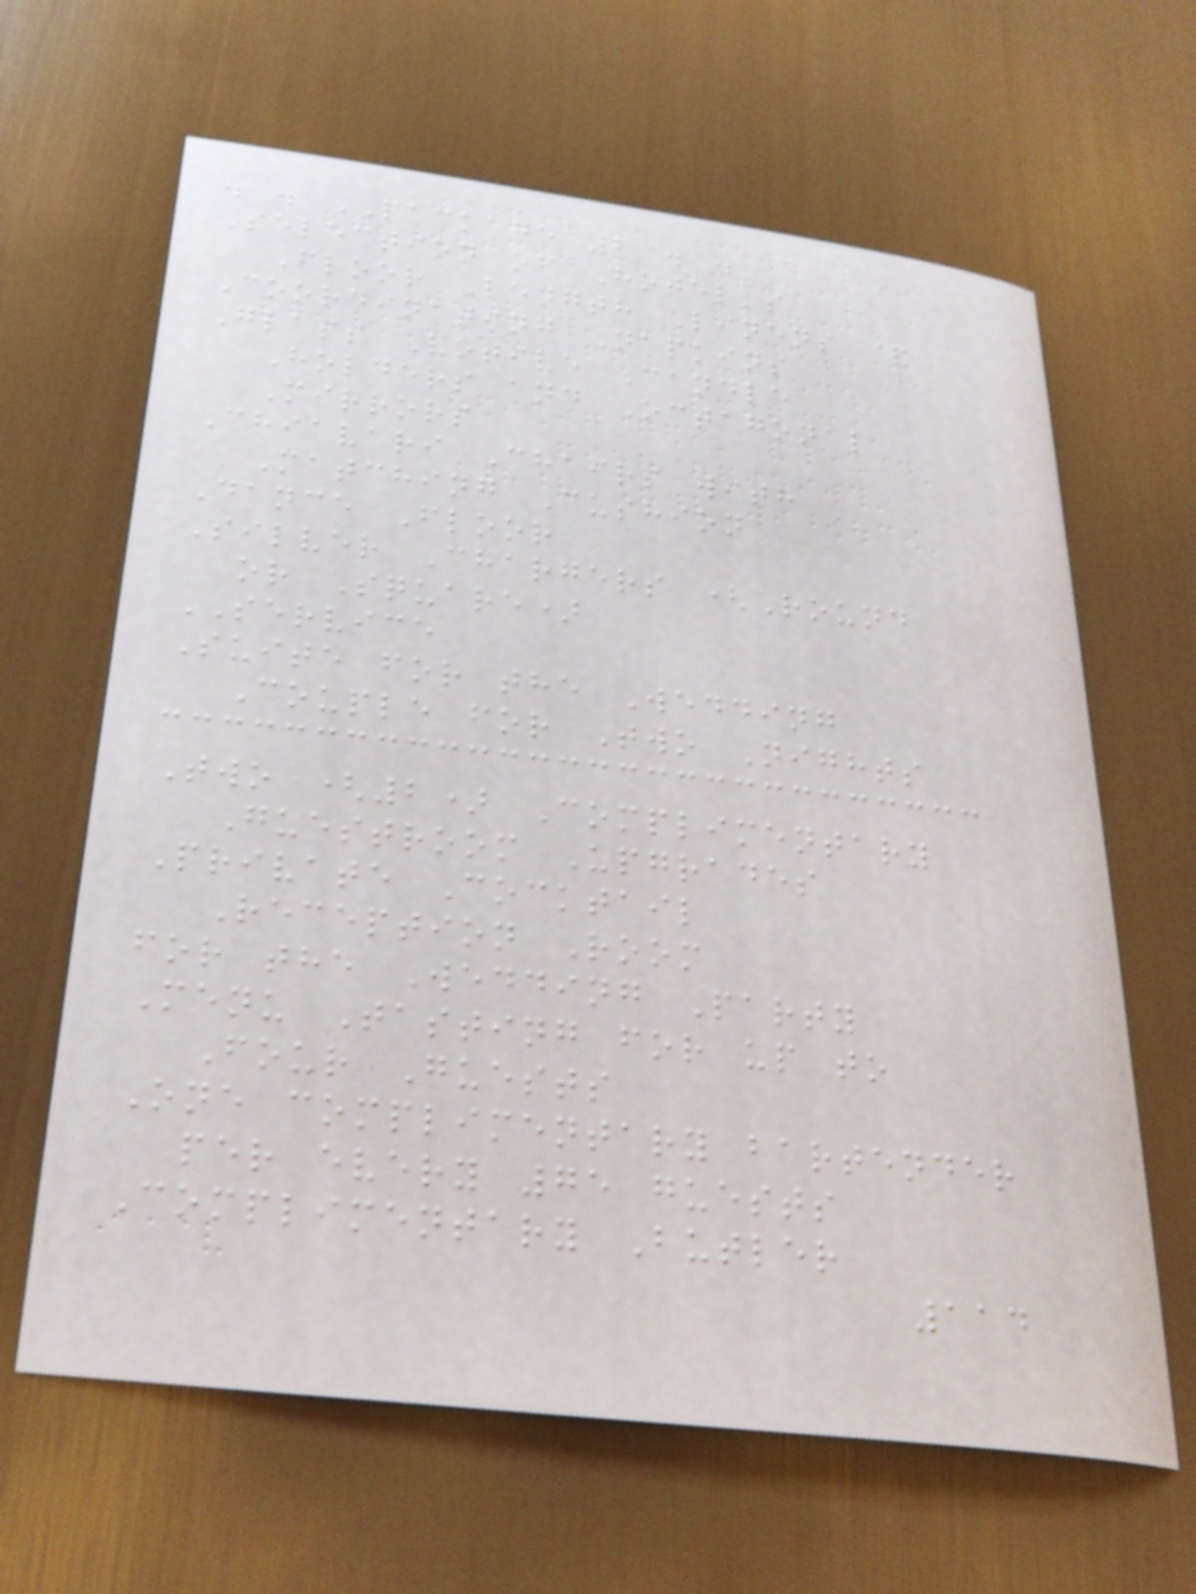. . PACKAGE 2 . .
Selection of Hotel's
Floor Length Linens &
Coordinating Napkins
Glass Votive Candle
Holders and Octagonal
Mirrors
Chiavari Chairs with
Matching Cushion
Dance Floor
Silver Chargers (Round
or Square)
SERVICE
Suite for the Wedding
Couple for Two Nights
Two (2) Complimentary
Guestroom Upgrades
Private Cocktail
Reception Room
for the Wedding Party
Menu Tasting for up to
Four Guests
One complimentary bartender
per every 75 guests
Complimentary Butler
114
